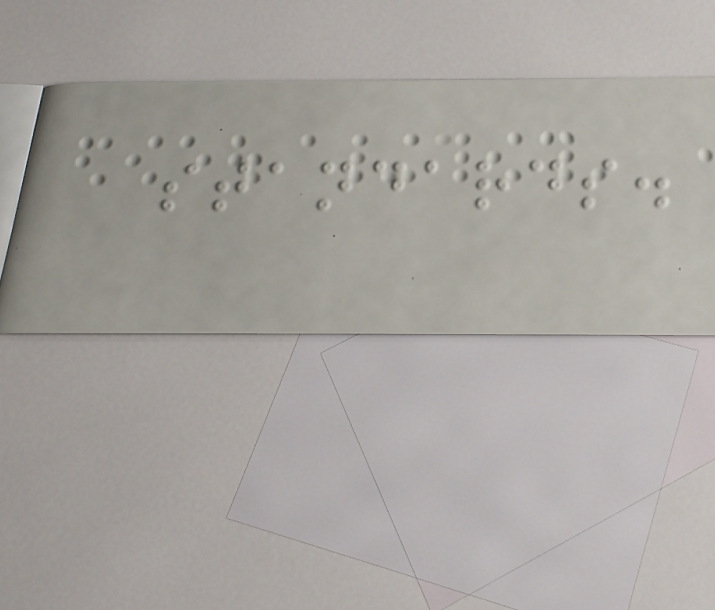standards.
